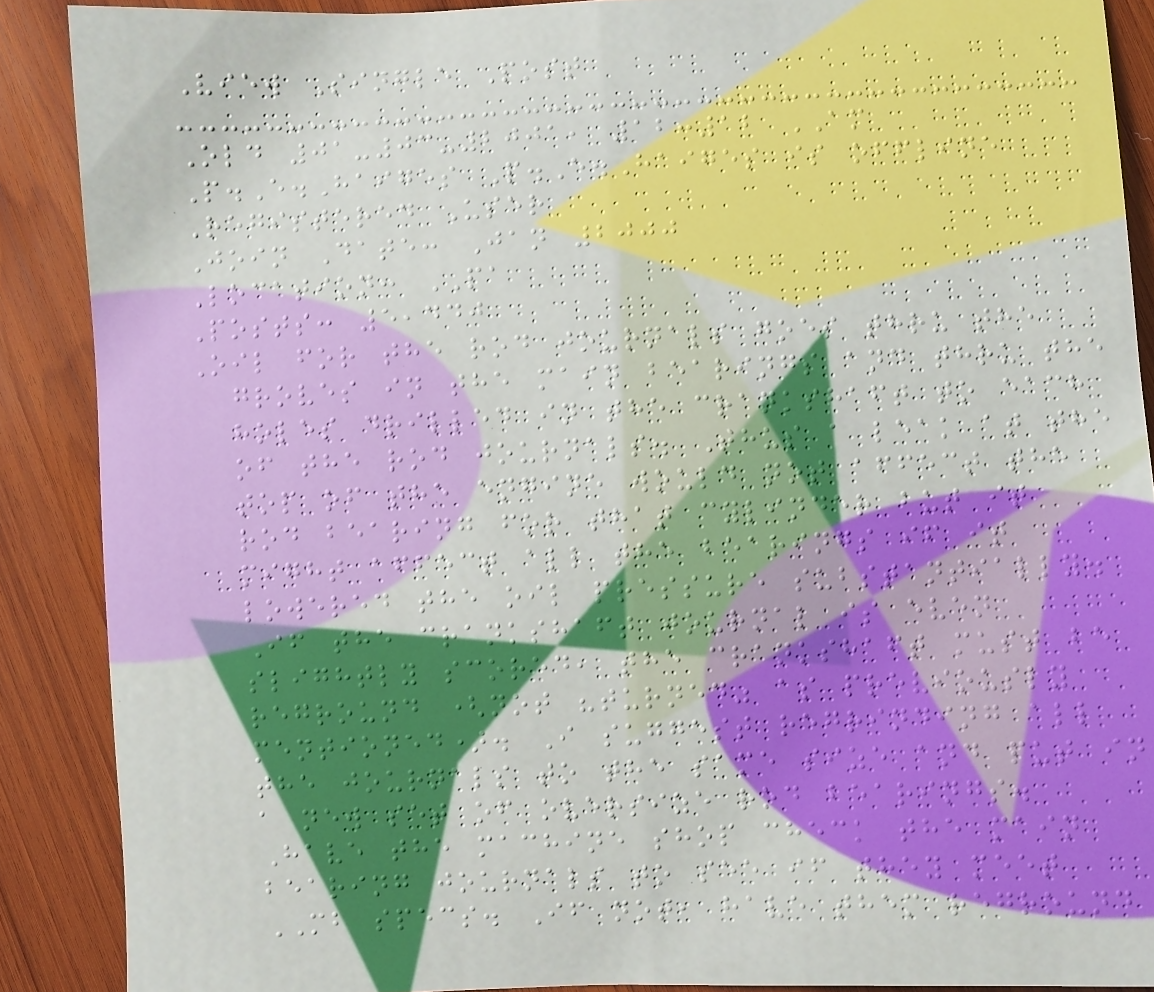View Single Post
Old 01-03-2001, 12:12 AM
P.E.Haiges P.E.Haiges is offline
Registered User
Join Date: Jan 2000
Location: PA
Posts: 5,440
Oil for the rod journals goes thru the
groves in the main bearings and thru the
holes drilled in the crankshaft to each
of the rod journals. Thus a leak at the
top of the engine would not affect the
rod bearing for that cylinder but it
might affect all the bearings if it
lowered the oil pressure substantially.
If the crankshaft journal is even
slightly scored, the crankshaft must be
reground (not "turned" as previously
mentioned). I suggest regrinding all
the journals to the same size and put in
a new set of oversize rod bearings.
Have the machine shop check the main
bearing journals to see if they meet
MB specs. If not, have them reground
